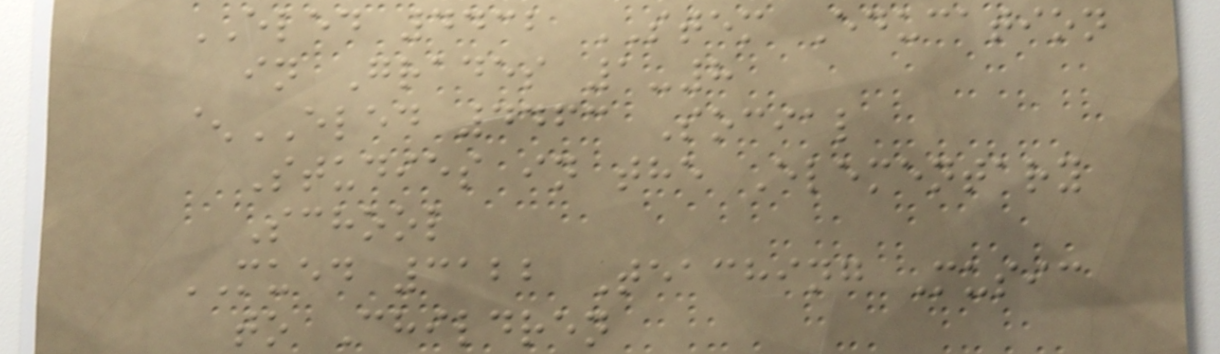ELED 4432 STEM Education
in Grades 1-8
^ELED 4463 Social
Studies in the Elementary
School
MUED 3122 Teaching Music
to Children
